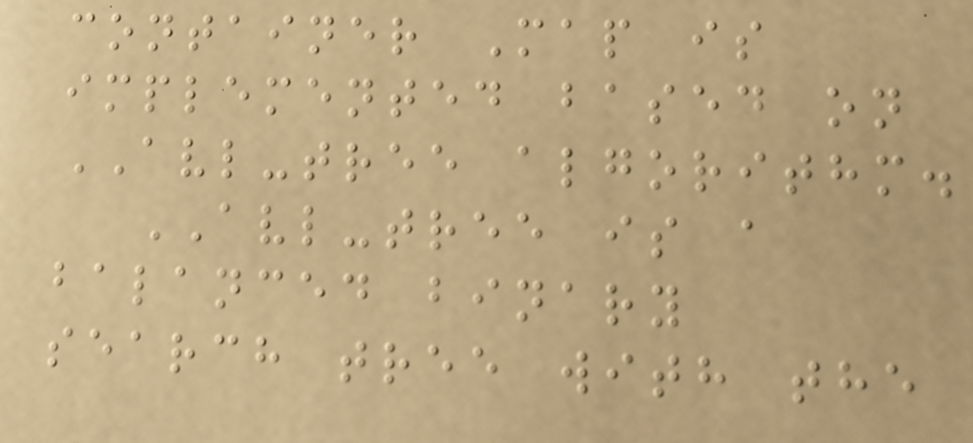container Map is
implemented based on
AVL-tree algorithm.
AVL-tree is a
balanced binary
search tree with the
